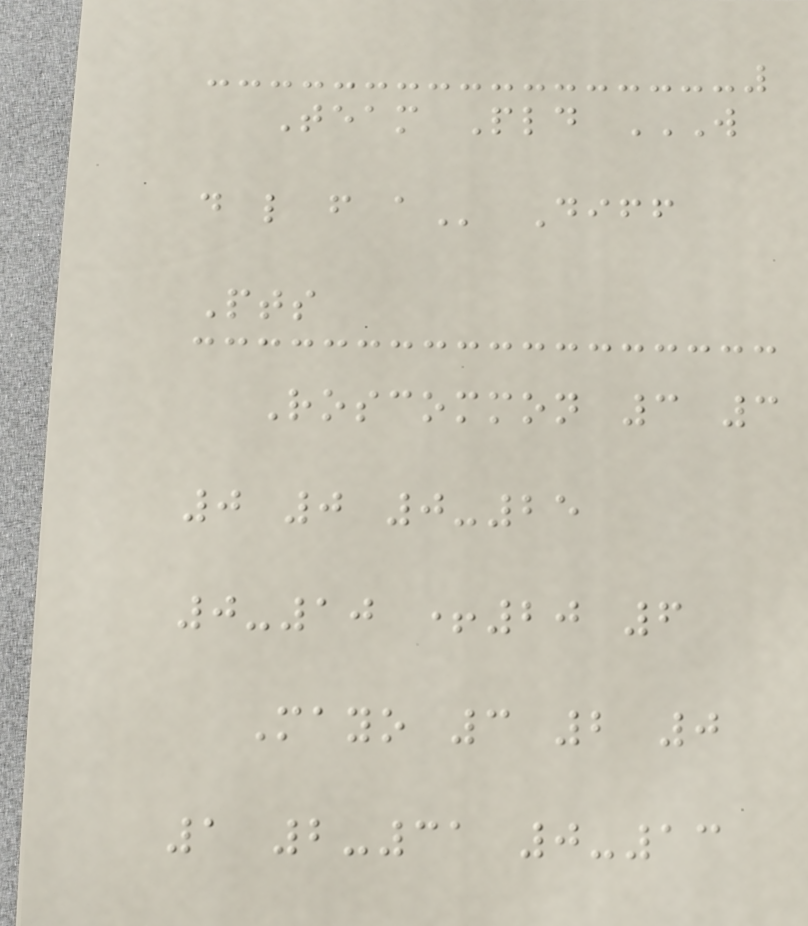Team Pld W
D L F A Diff
Pts
Roscommon 3 3
0 0 0-25
0-10 +20 6
Mayo 3 2 0
1 2-31 0-13
